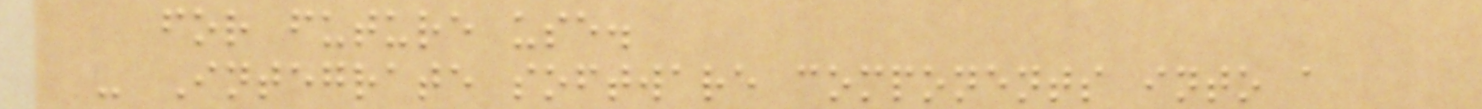for future use.
- Integrate software components into a
